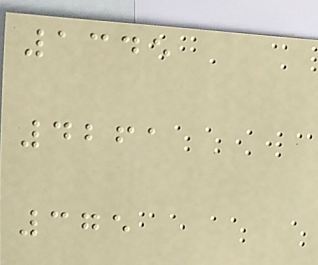1345
4261
375
